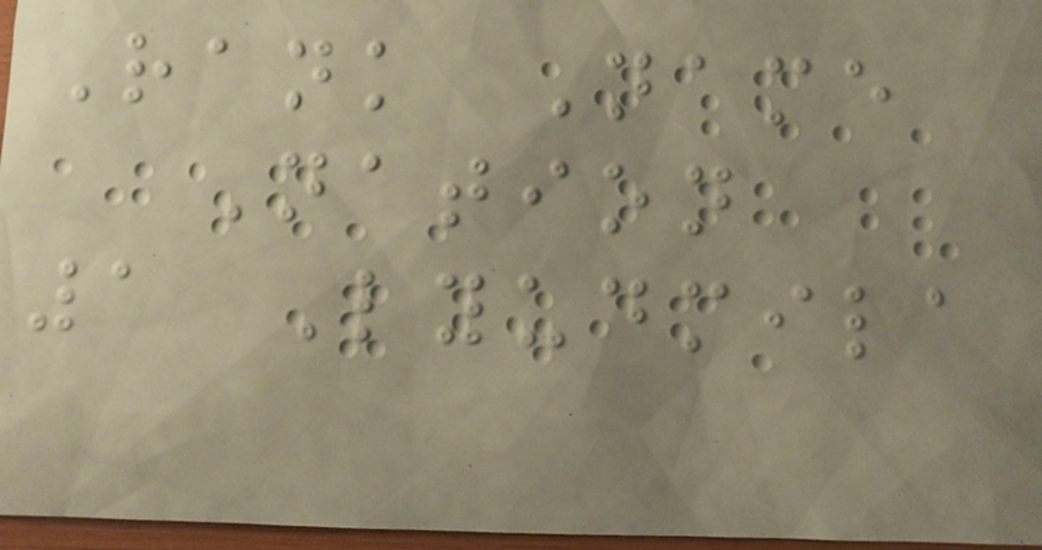Rank Name
Nation
1 Lyudmila
